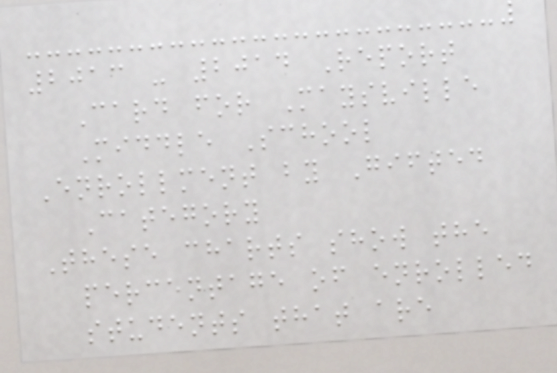2013 - 2014 Report
Card for Maysville
Middle School
Enrollment by Gifted
Category
These charts show the
percentage of enrolled
students that are
